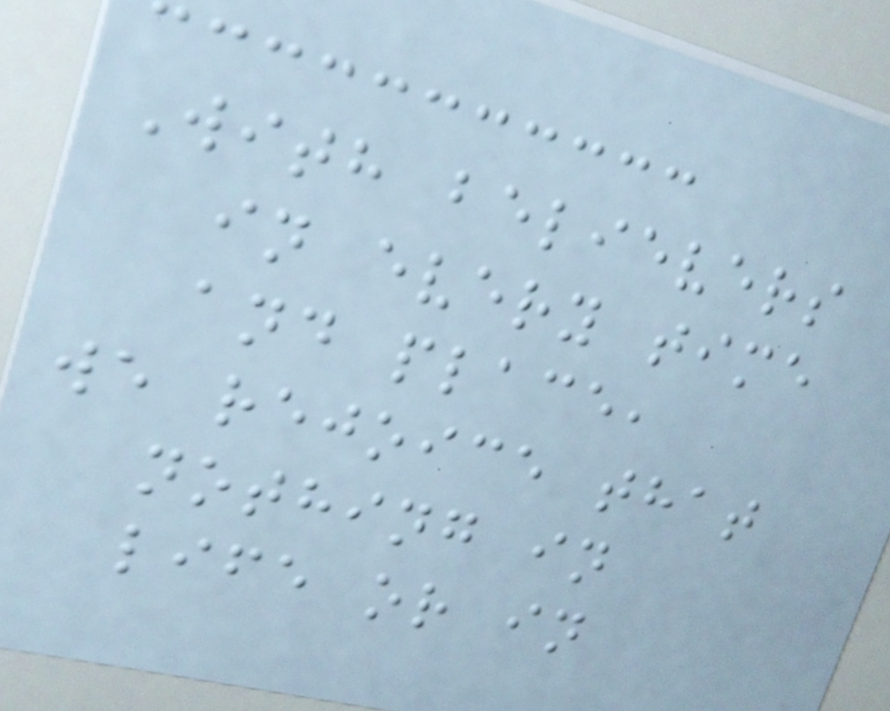With believers
in every time
and place,
we rejoice that
nothing in
life or in
